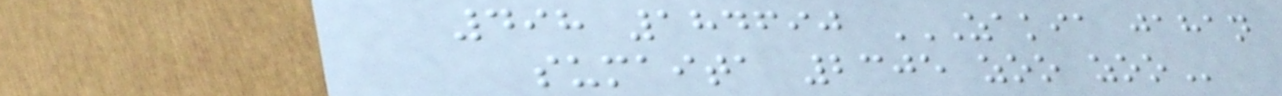498 184690 ZAKIA JAHAN
SUMAITA 2305 ZOO ZOO
